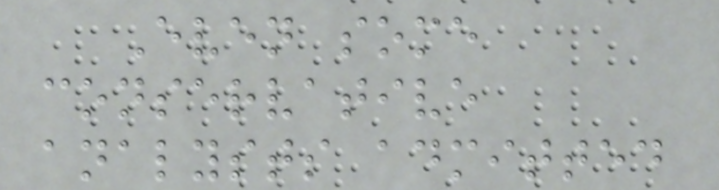Even some
conservative
analysts admitted
